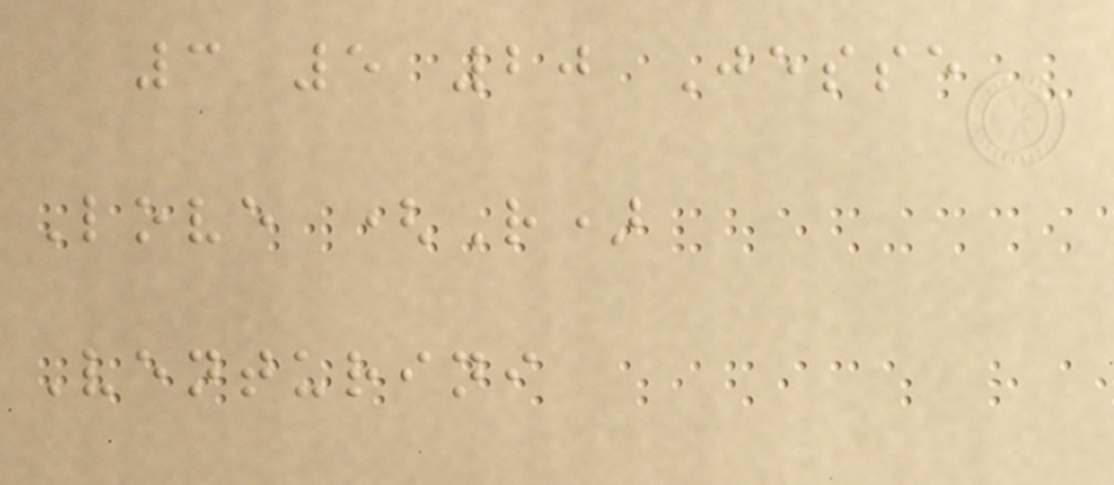3 5 20 Jesse
Love (R)
Venturini
